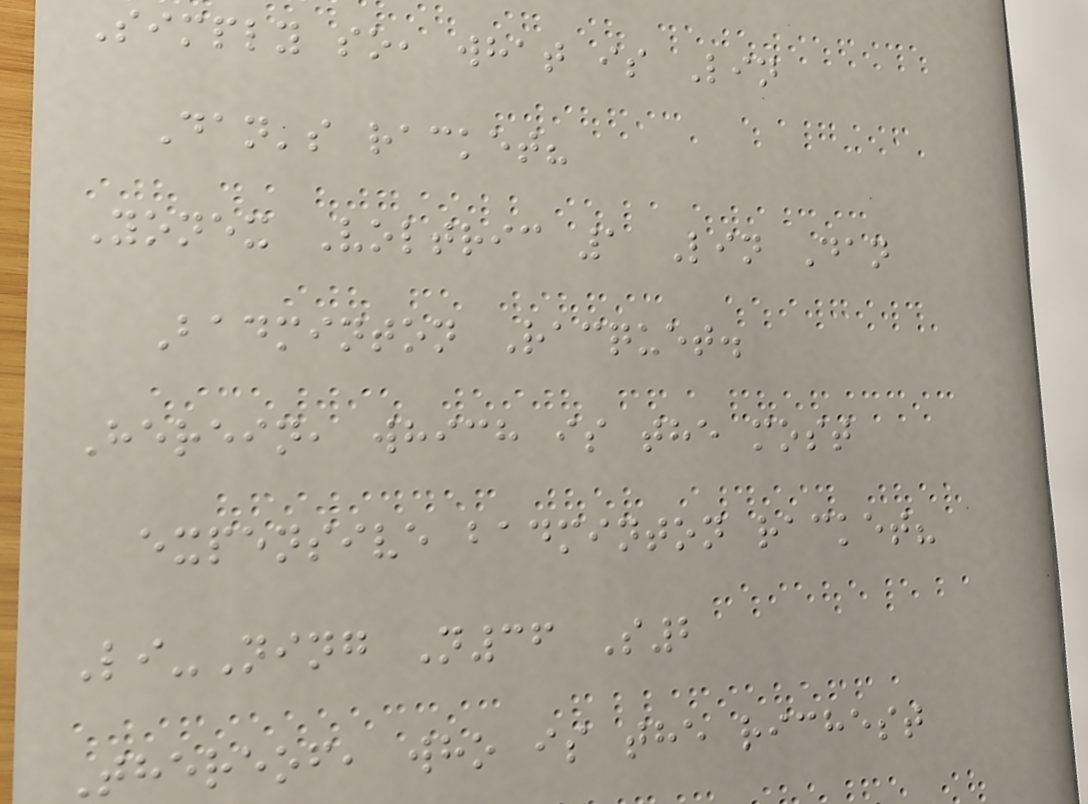Simply so, what is Lin
Dan's racket?
Yonex Voltric 1 Lin Dan
Badminton Racquet.
Herein, which is the most
expensive badminton racket?
Li-Ning N36 S2
Thereof, who is the richest
